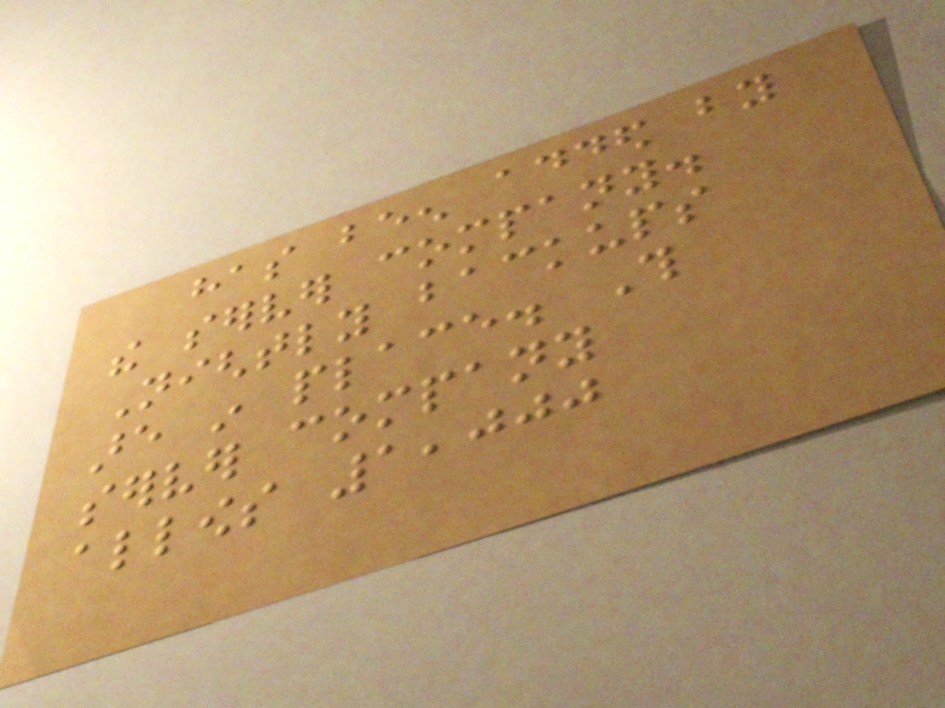has been added by
the server company.
Nightly backups
are in place. This
server company
allows 1,000
